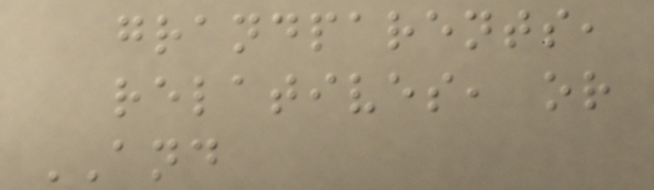grandparents,
relatives, or
AND
